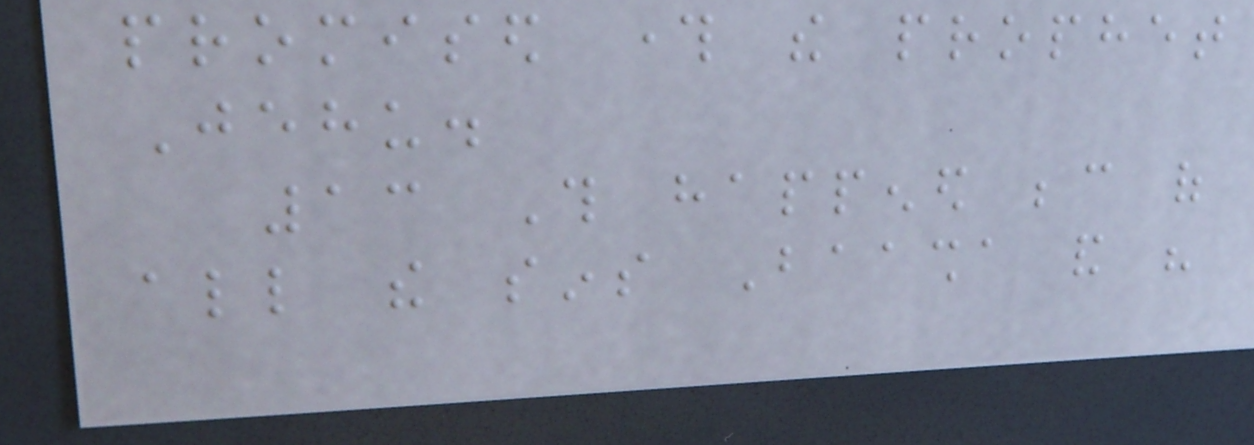promised through the prophet
Jehu.
13 This happened because of
all the sins Baasha and his
